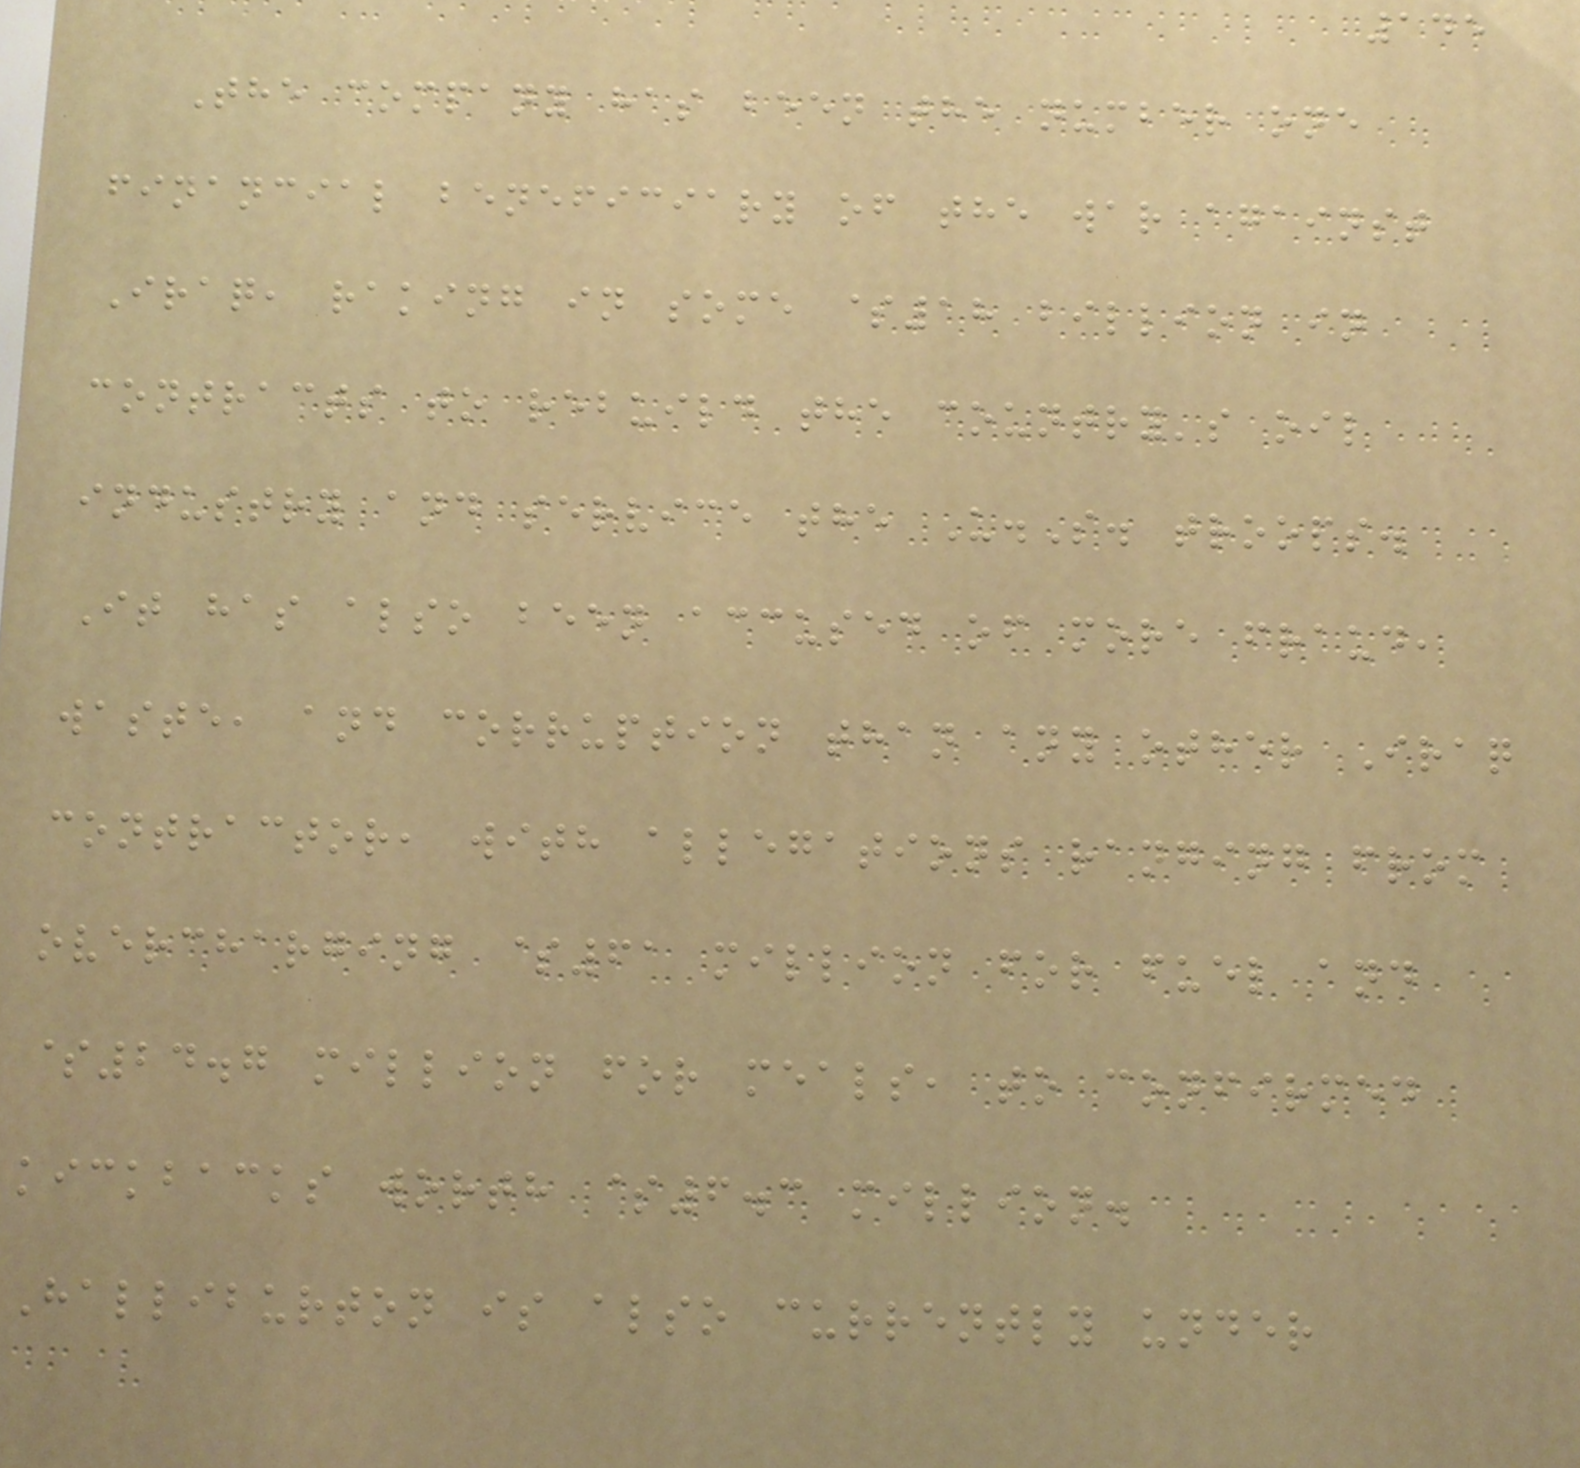145
The company has been the number one
financial beneficiary of the war against
Iraq, raking in some $18 billion in
contracts to rebuild the country's oil
industry and service the U.S. troops.
It has also been accused of more fraud,
waste, and corruption than any other Iraq
contractor, with allegations ranging from
overcharging $61 million for fuel and
$24.7 million for meals, to confirmed
kickbacks worth $6.3 million.
Halliburton is also currently under
